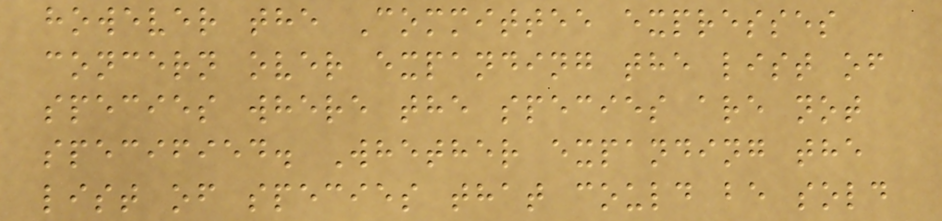however the Committee expresses
concern over expanding the list of
species where the species are not
specified. Whether expanding the
list of species that could be sold
